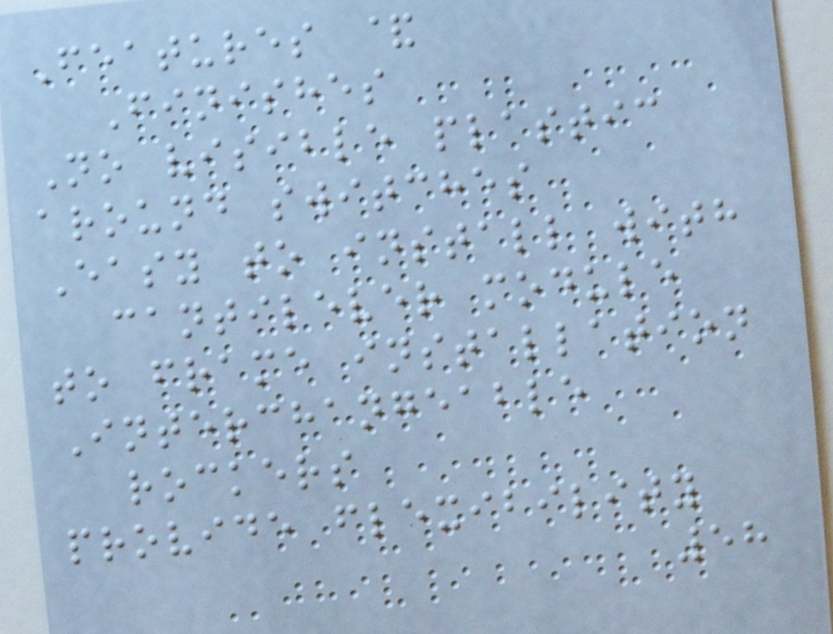Features &
Finishes
No visible plastic
around switches
Easy to install with
cantilever module
to frame installation
Interchangeable
rockers
provide flexibility
58
